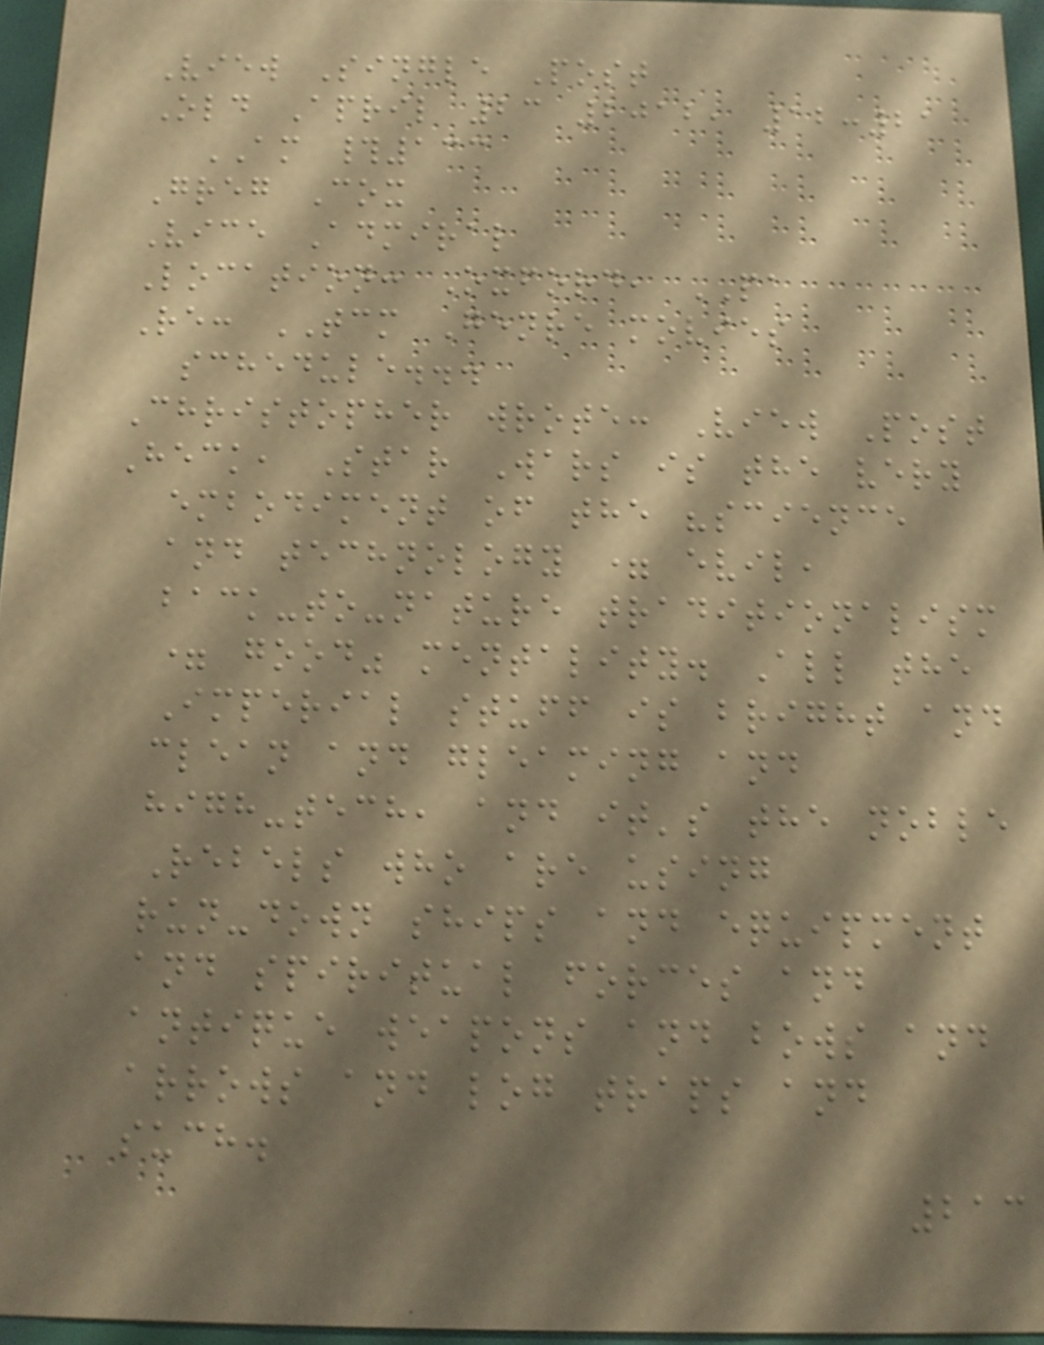View Single Post
Old April 23 2012, 12:21
AM #133
Greg Cox
Vice Admiral
Location: Oxford, PA
Re: TCM Genre movies
schedule...
Christopher wrote: View Post
Heck, Star Wars is the very
embodiment of the "science
and technology = evil,
back-to-nature traditionalism
= good" mentality. All the
Imperial stuff is bright and
clean and gleaming and
high-tech, and it's the noble
Rebels who are using
run-down ships and equipment
and spiritual forces and
antique weapons and bows and
arrows and log traps and
such.
213
